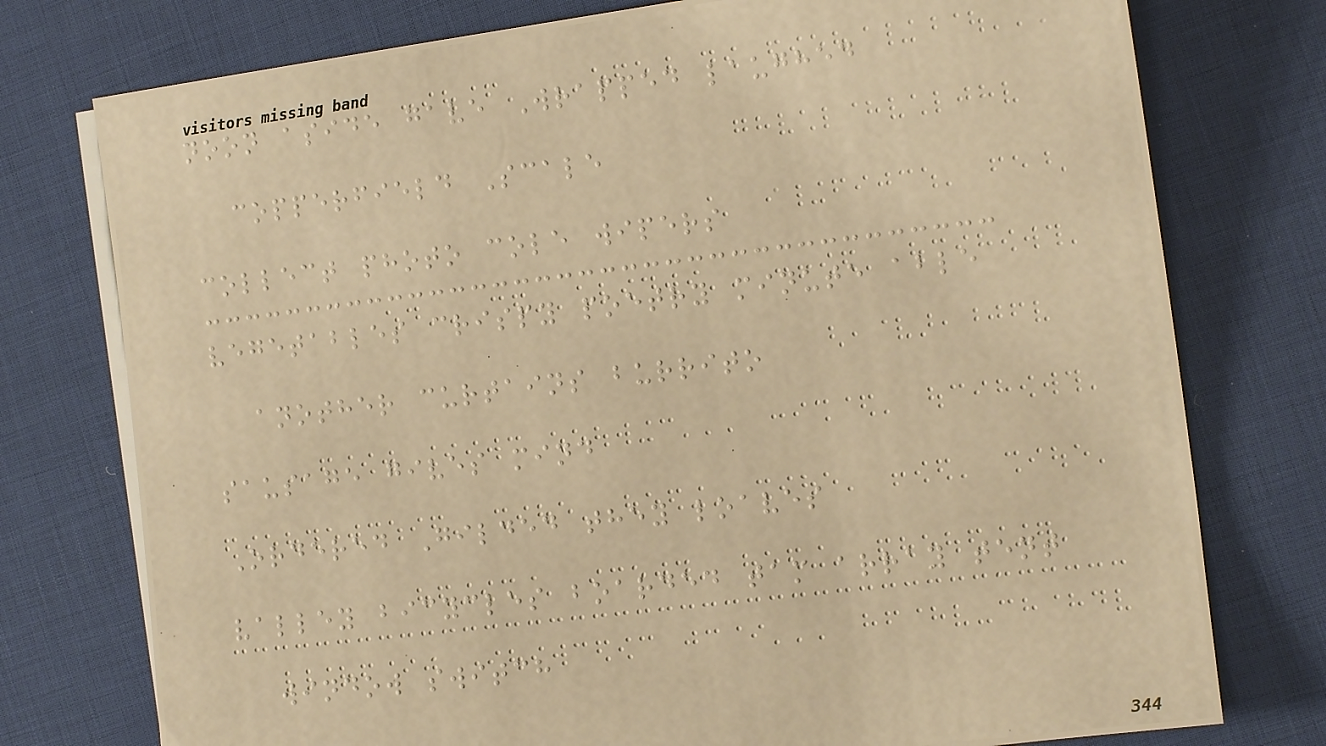noon aside gave Wrapped laughed
copperfield Scale
collect photo cole wipers
vegetables crispy poetry minute able
another curtains burrito
sausage gives mind
Ordered Gilded they loaves
valley bicycles boarded tam array tent
window switch
